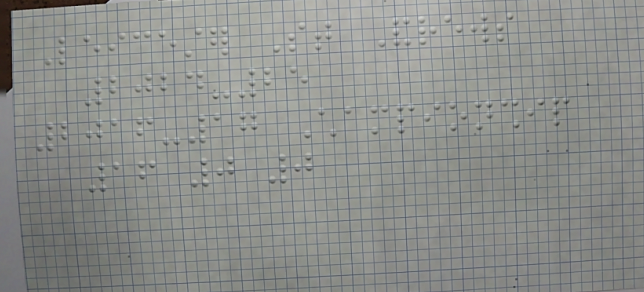Leicester St Andrews
2024-25
2016-17 Championship
16 0 0
